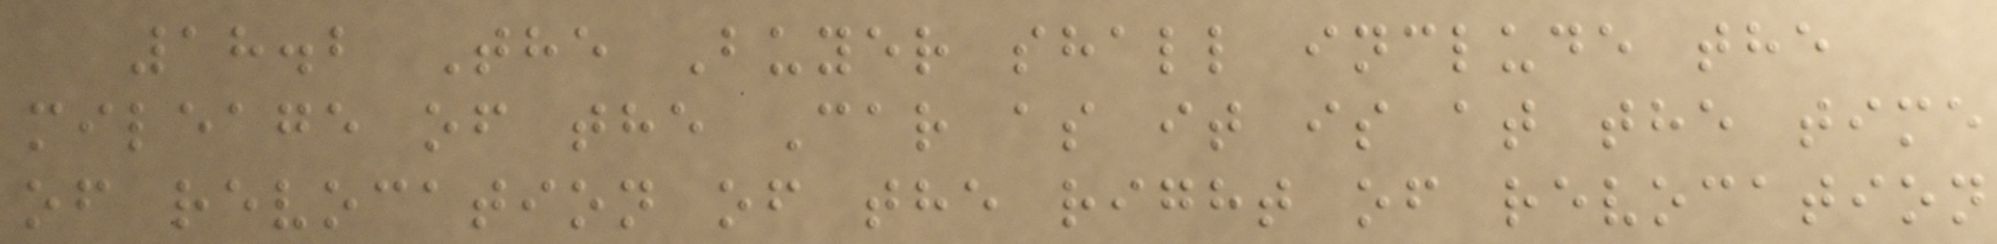18.2 The Buyer shall include the
mileage of the Car as it is at the time
of revocation of the right of revocation
